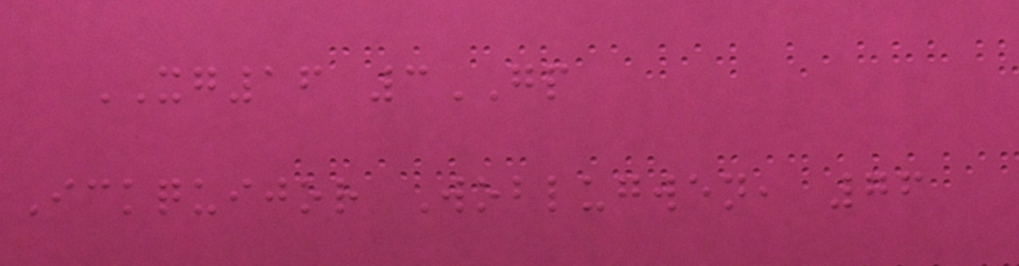XG16 3GP
Ickquijor Woblugwen, 76
